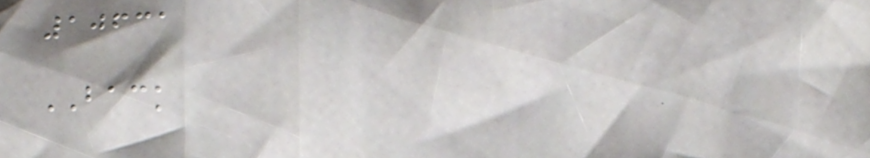10631
BACK
